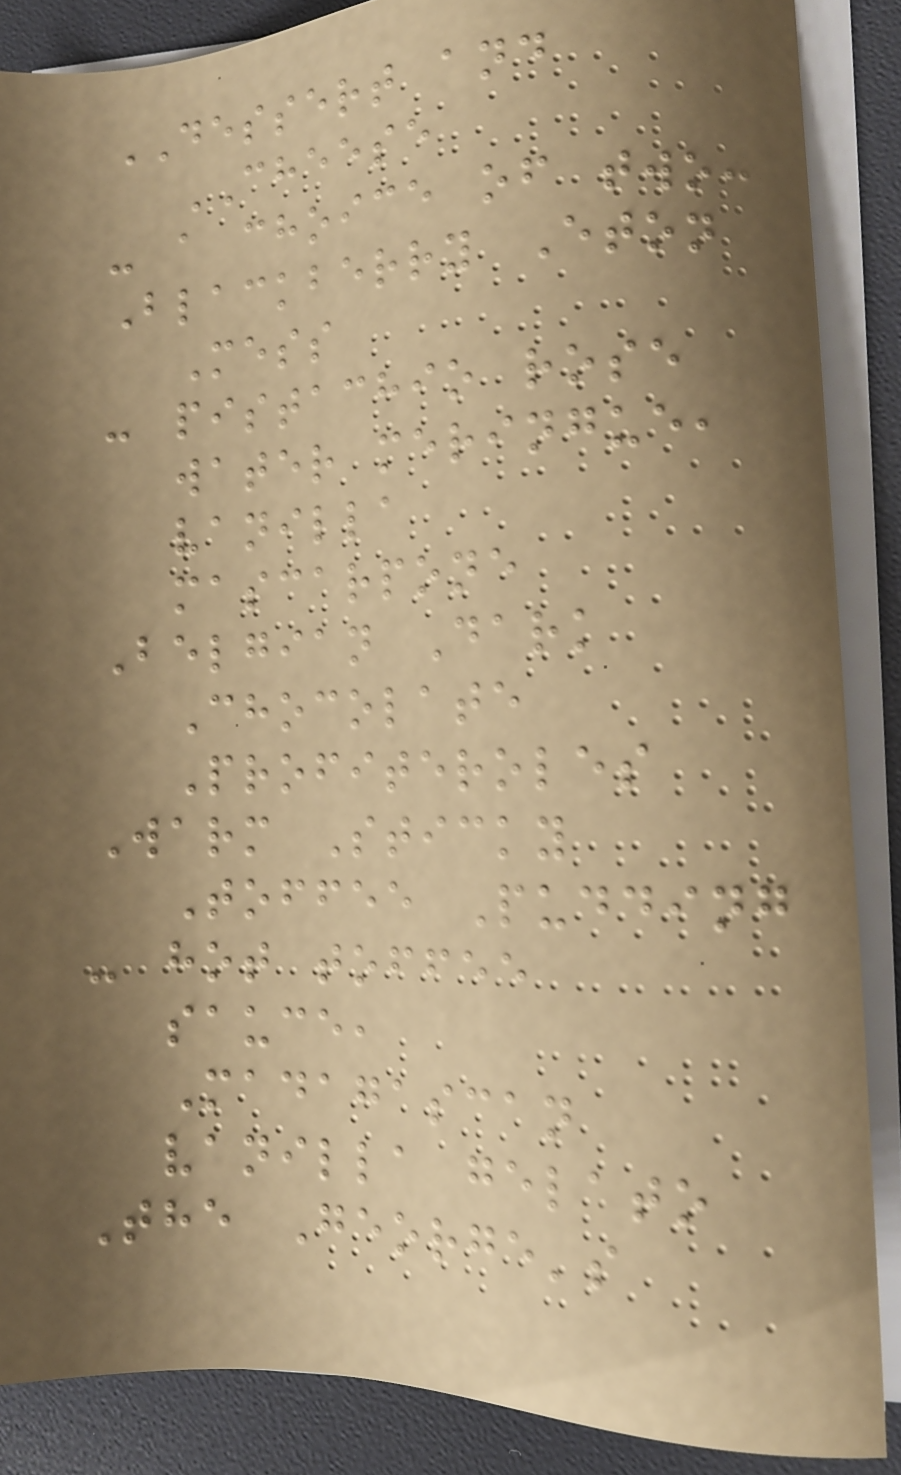DESSERT and
CHEESE
- a choice of two:
Blackberry Eton
Mess
- pistachio rose
water meringue,
vanilla
mascarpone
Belgian Dark
Chocolate
Profiteroles
Warm Sticky
Toffee Pudding
- hot toffee
sauce,
Madagascan
vanilla gelato
The George's
